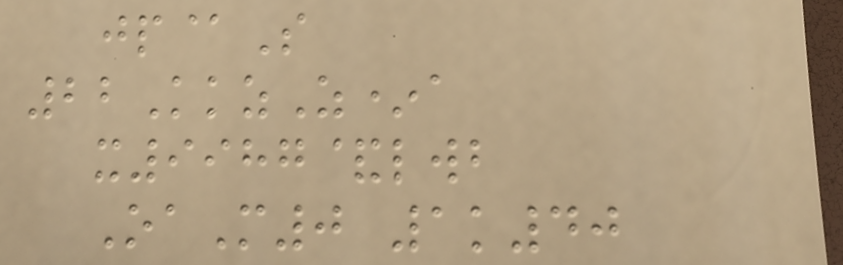jp@S
22KkzZ*a
x9987&lwb
OaM0 1k40
